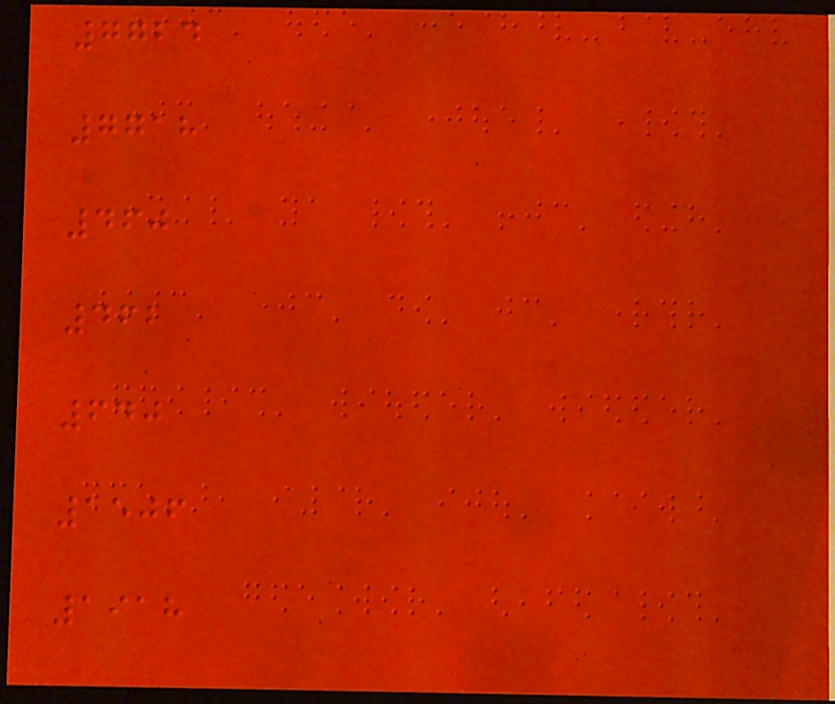7724
7718
460
462
640
1506
1918
